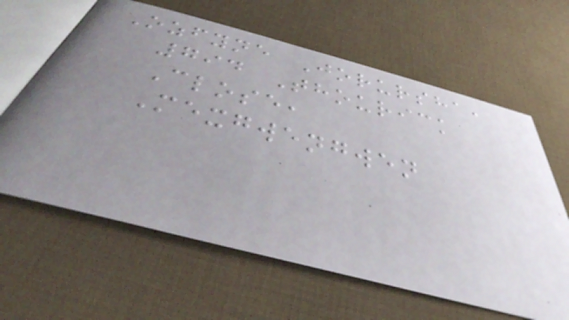Ozfyne Jorursha,
794 Thourick
Close,
Mexgwengwen
